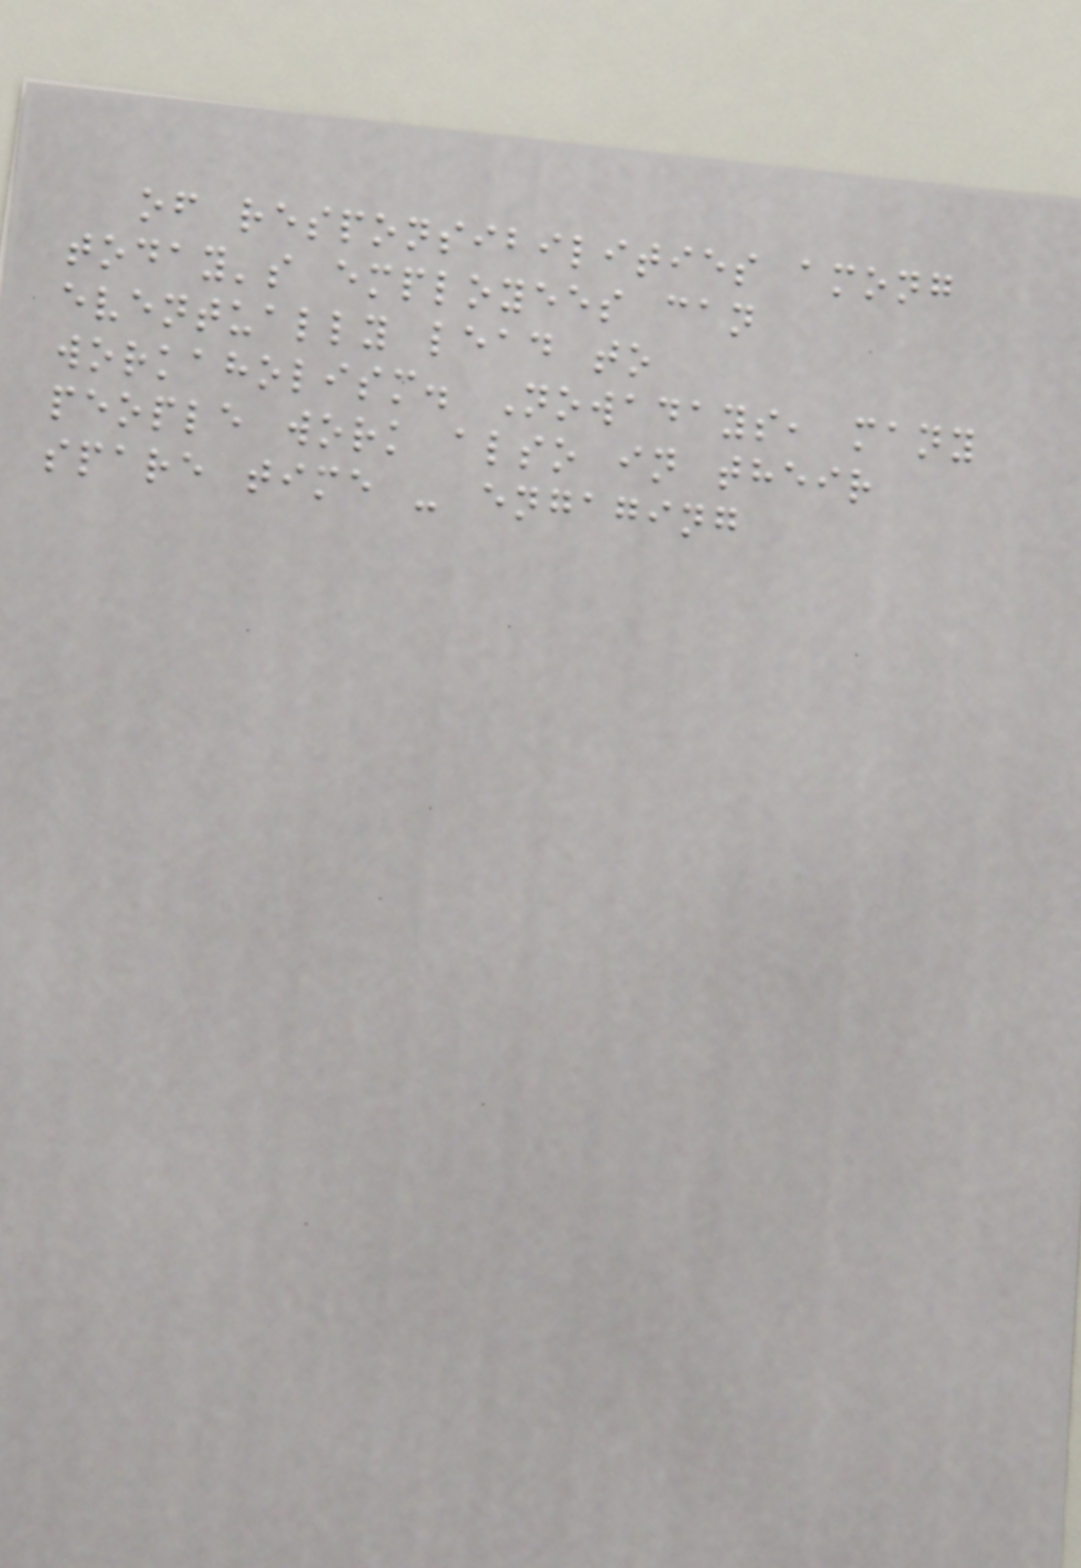of responsibilities among
today's employees can
eventually lead to
workaholism. Nowadays, many
people work also in their
spare time - engaging
